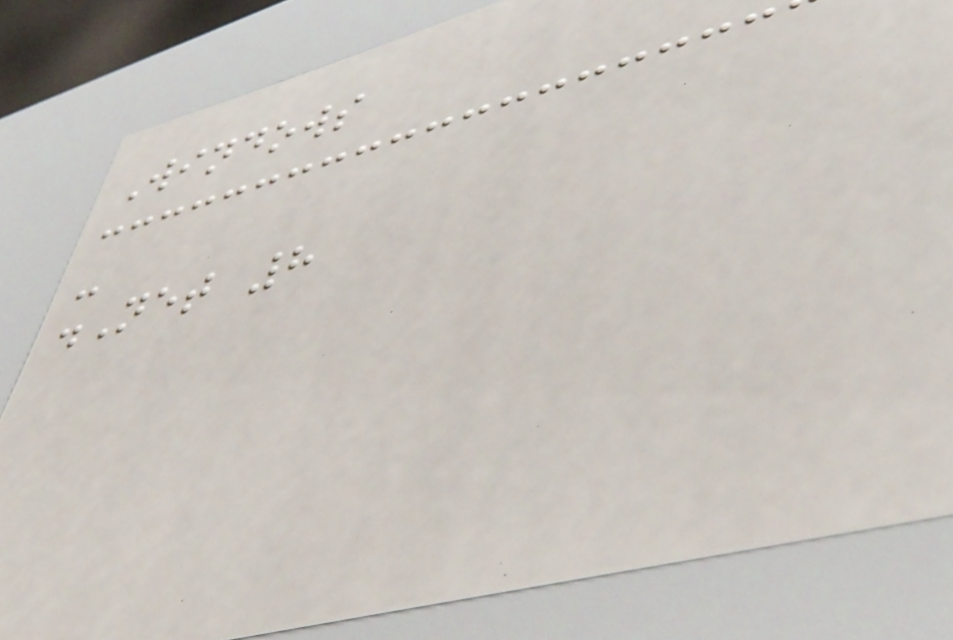Windows
-
.Net 8
